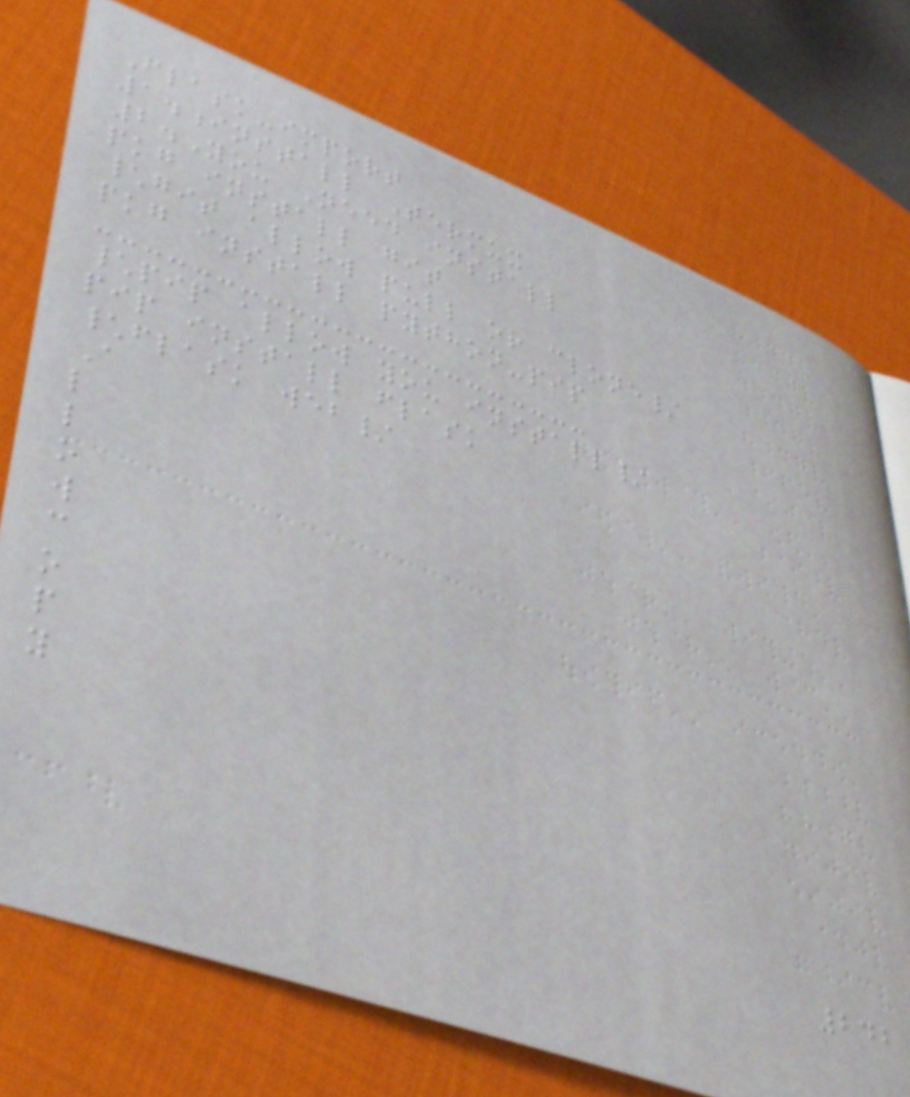Flask-import
1.install Termux
2.You Need install
pkg install git
\git allow pull or clone/
pkg install python-pip
\pip allow you install/
pip install flask
\flask web/
A
l
l
o
w
c
o
p
y
242
